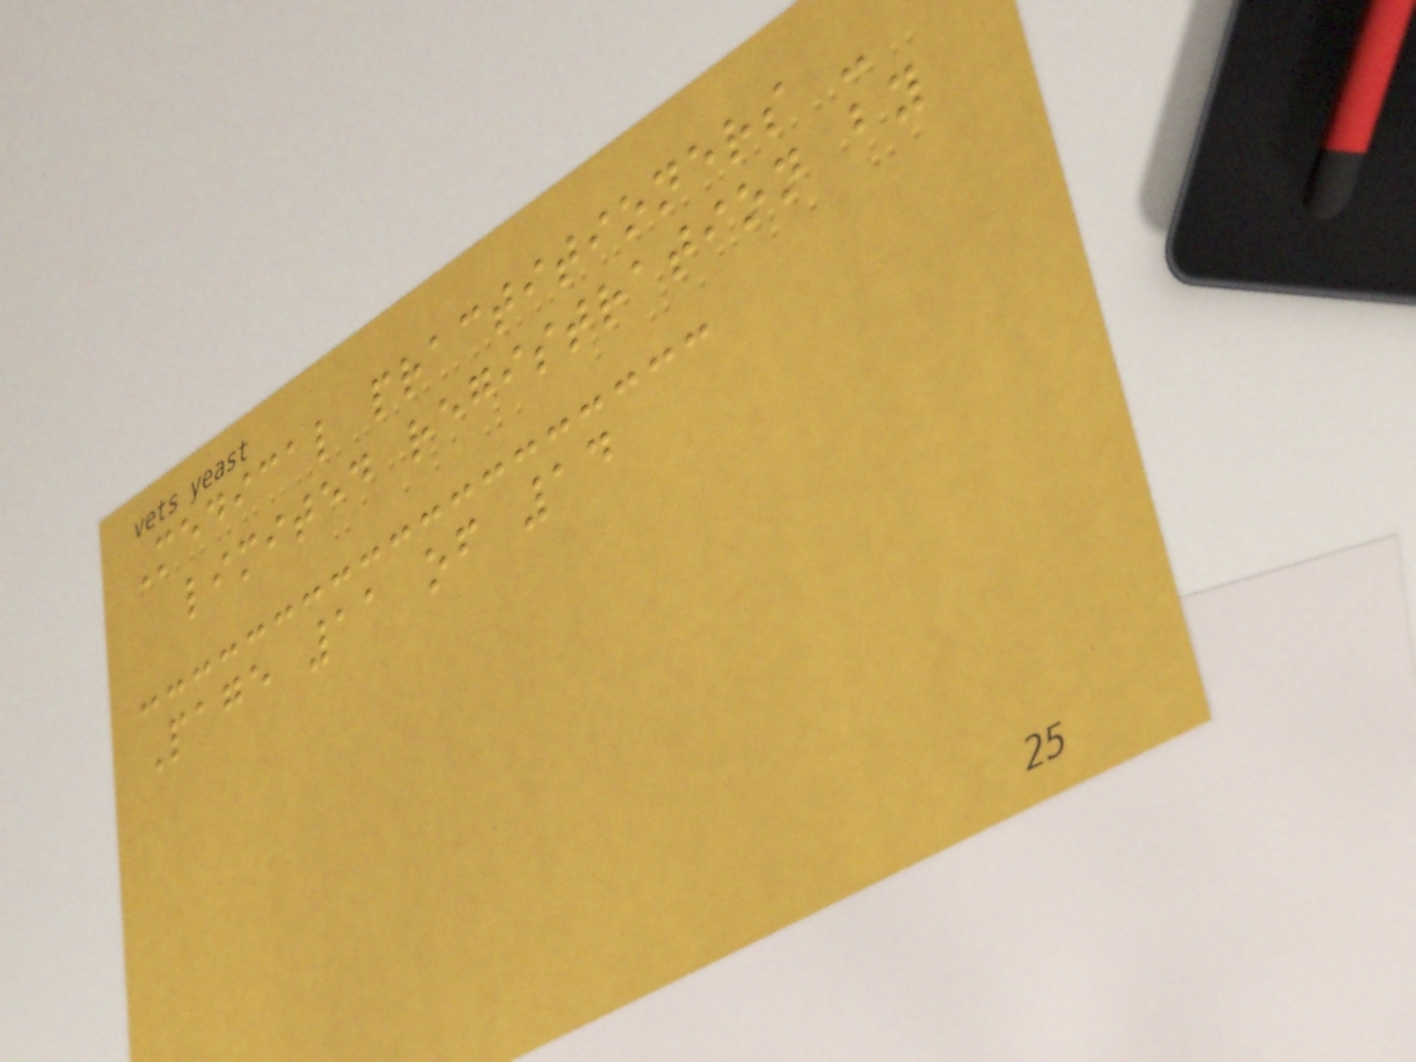Medical practitioners -
limited registration by
Page 11 of 14
